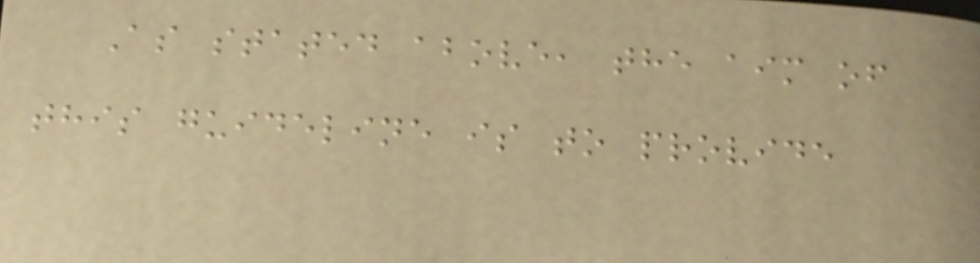As stated above, the aim of
this guideline is to provide
